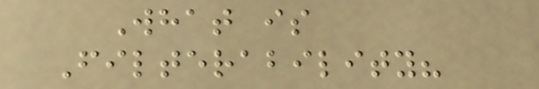What is
Filterability?
